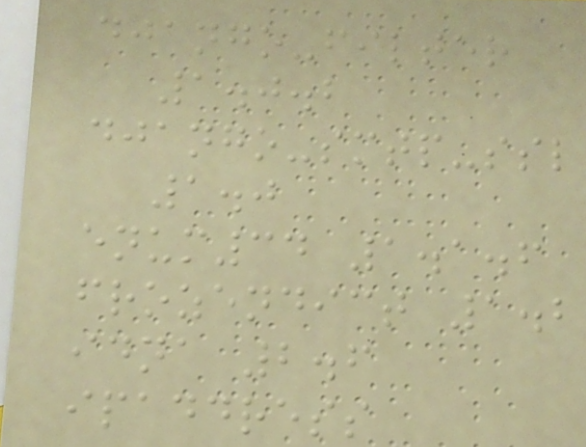django-filter
1.0.2
django-smtp-ssl
1.0
enum34 1.1.6
frozendict 1.2
idna 2.6
ipaddress
